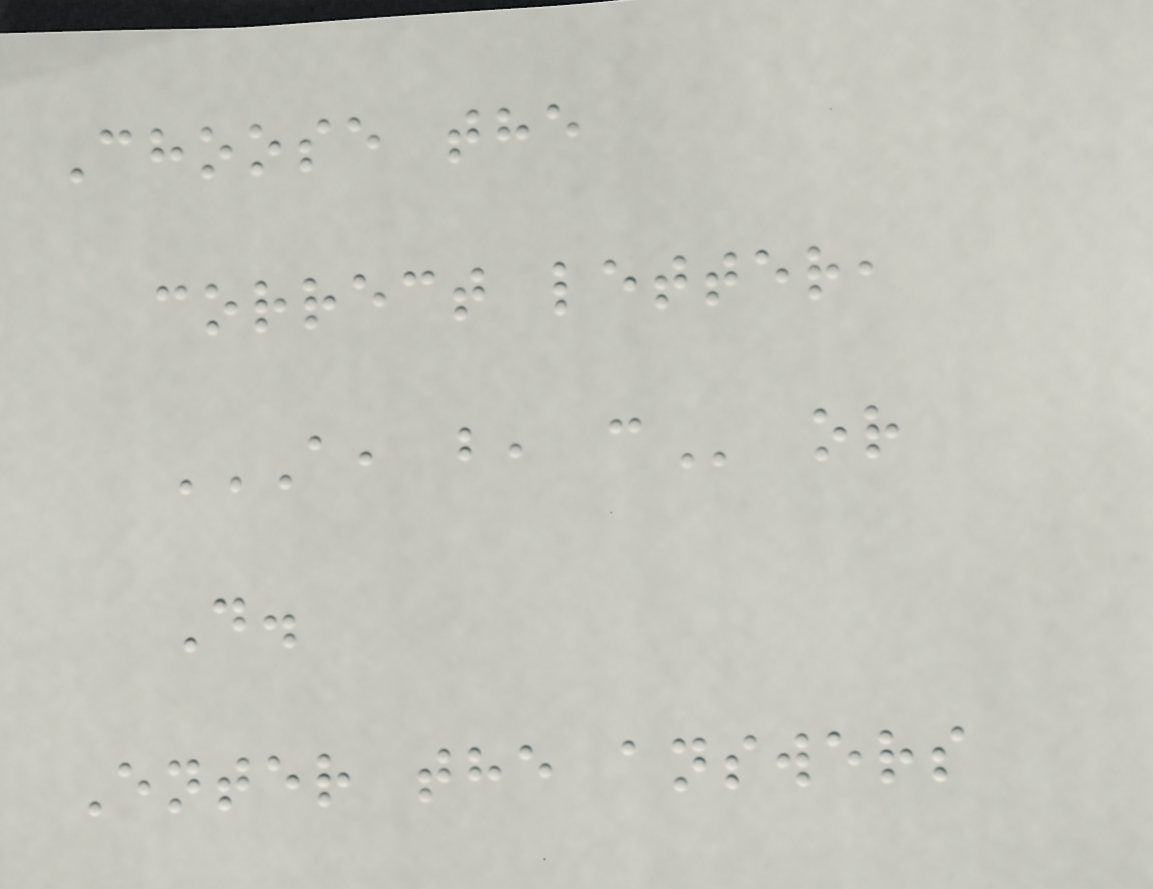Choose the
correct letter,
A, B, C or
D.
Enter the answers
